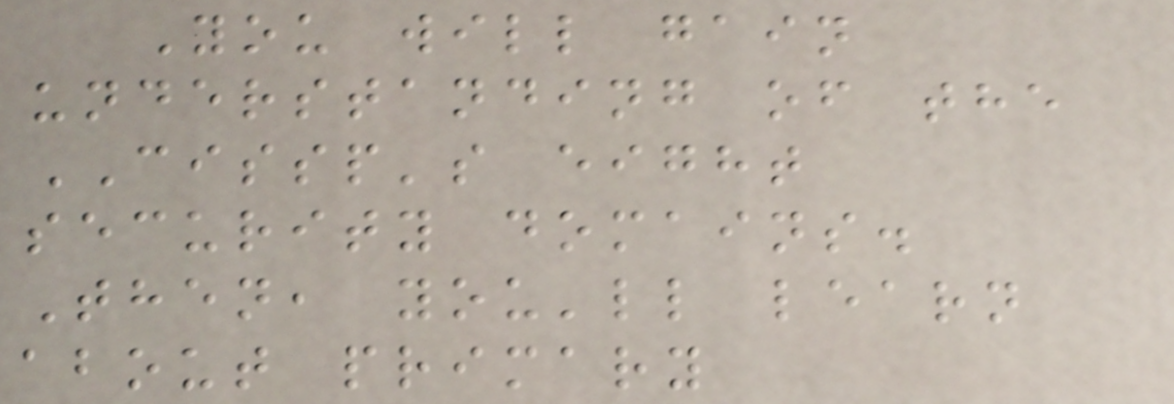You will gain
understanding of the
CISSP's eight
security domains.
Then, you'll learn
about primary
